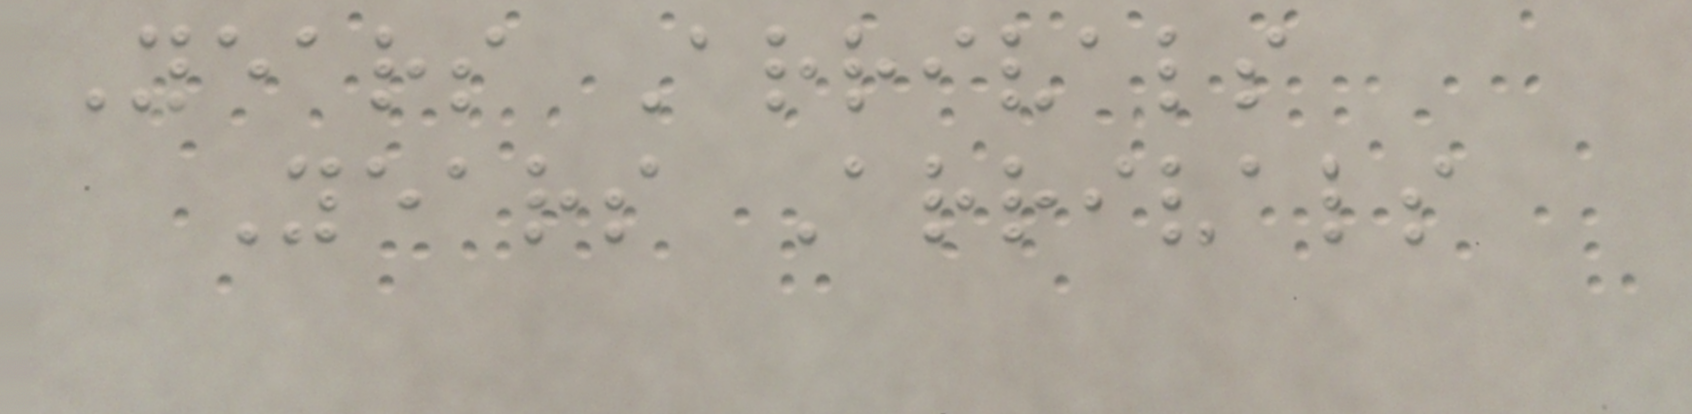Years Arrivals
Years Arrivals
